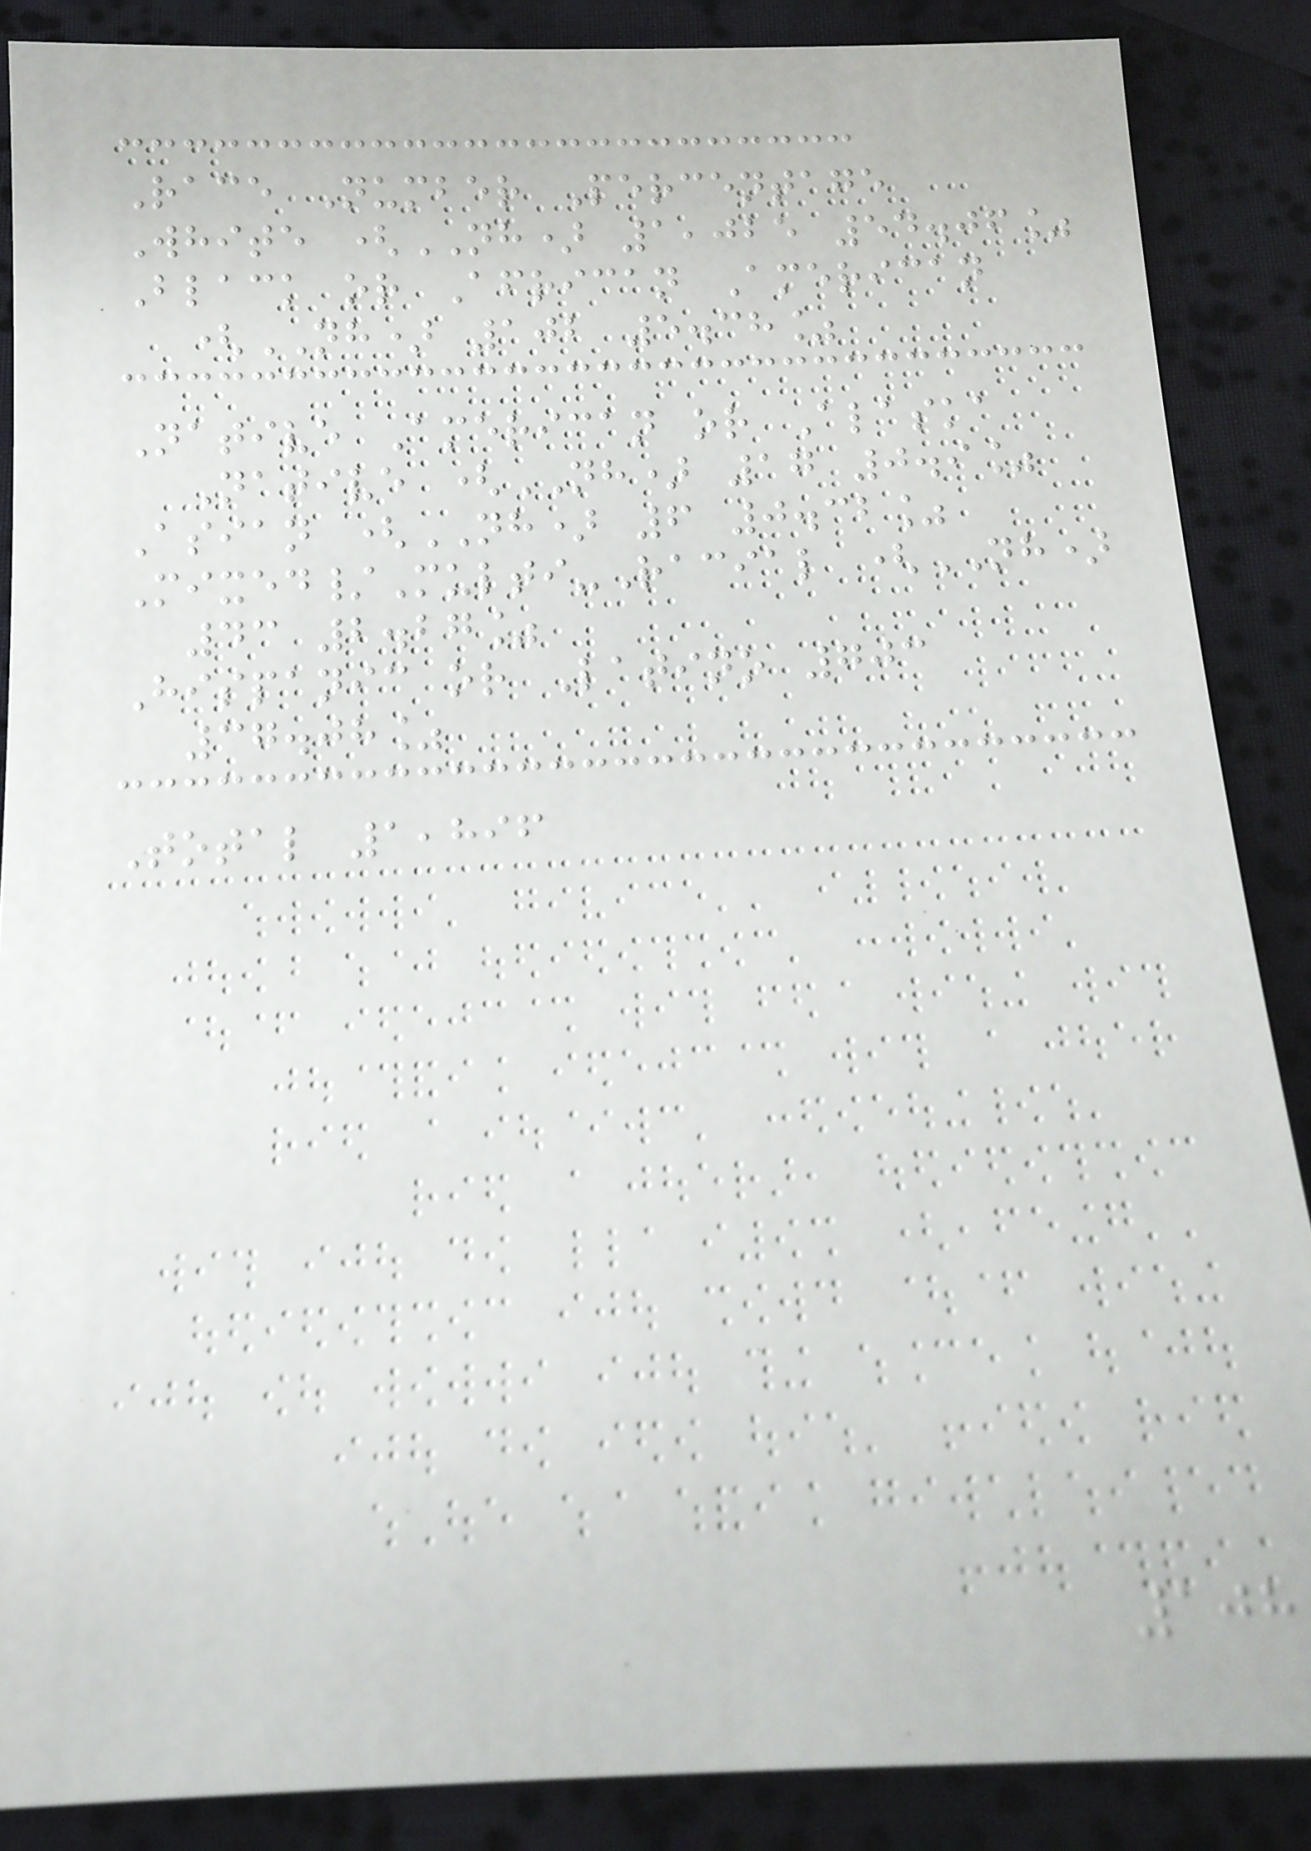Race Number Percentage
White (NH) 1,025 54.06%
Black or African American
(NH) 102 5.38%
Native American or Alaska
Native (NH) 17 0.9%
Asian (NH) 6 0.32%
Mixed/Multi-Racial (NH)
43 2.27%
Hispanic or Latino 703
37.08%
Total 1,896
108
